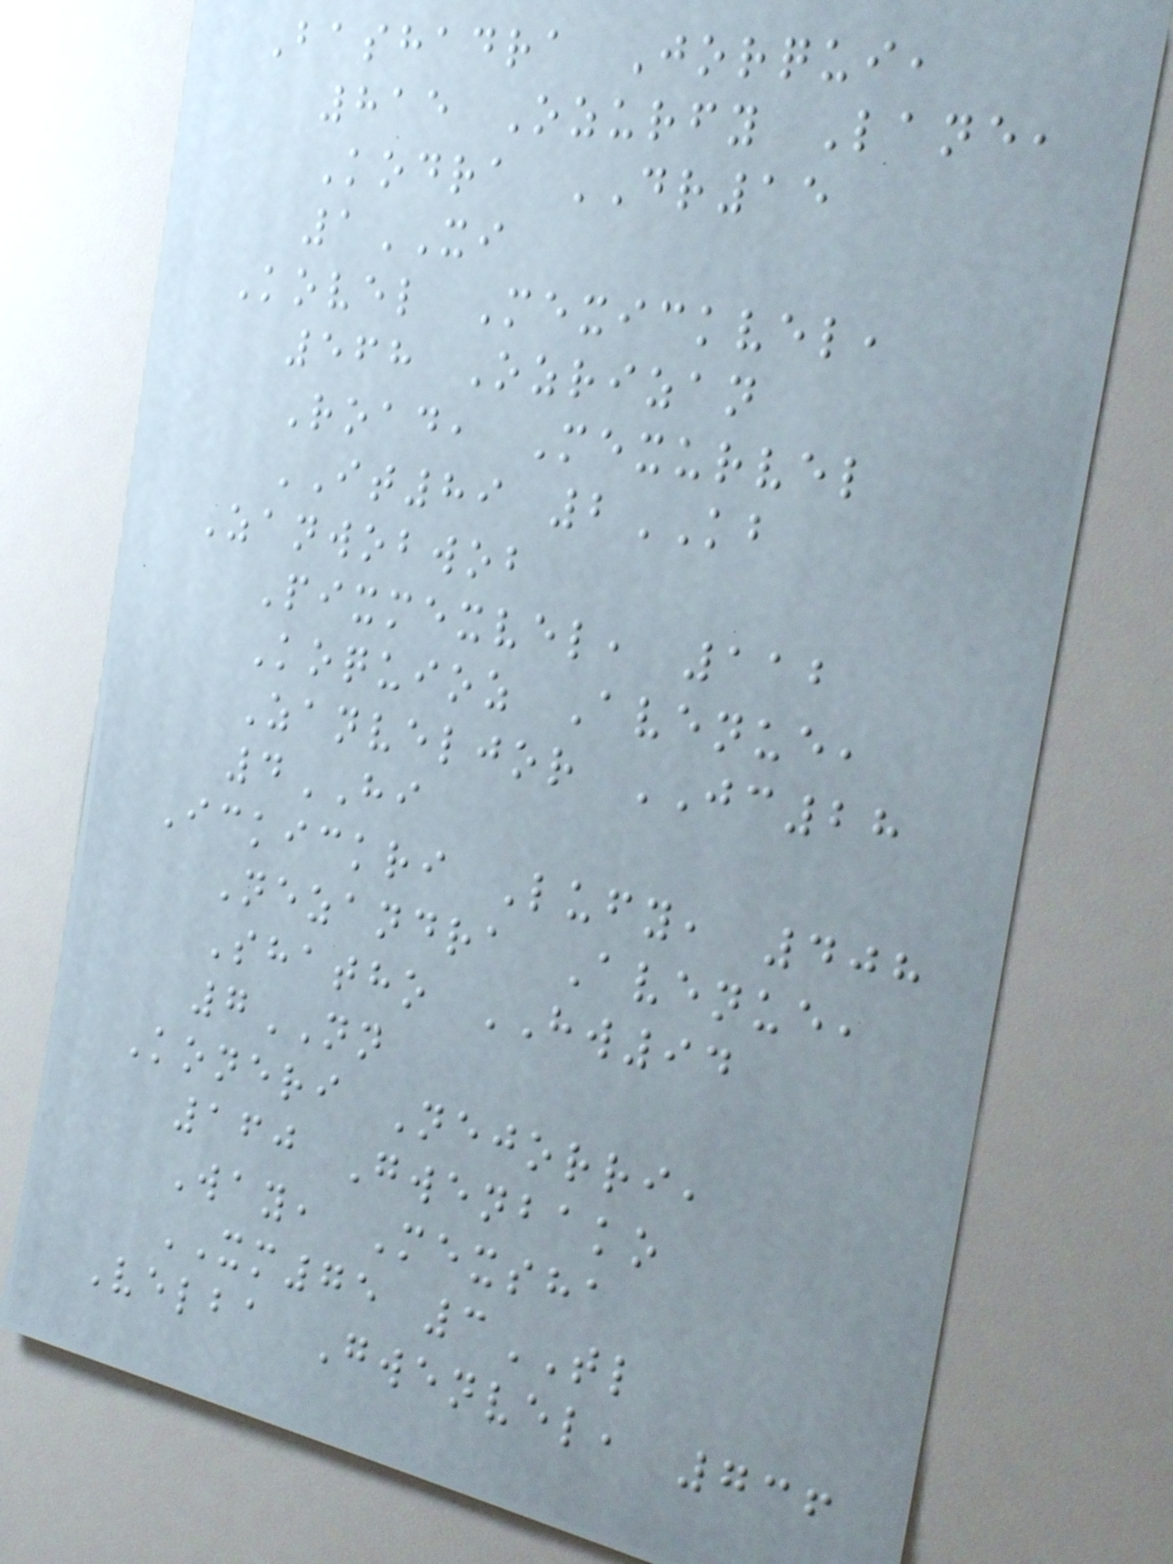Bashadra Jorqui,
815 Ozurfy Lane,
Kodra DR15
1XI
Kovel Mexickvel,
568 Ozrizan
Road, Mexurvel
IT89 2KB
Zanwobwob
Pixmexvel, 112
Koquioz Avenue,
Zanveljor JC28
4HI
Ickickri Lufy, 408
Nezandra Avenue,
Shatho HW94
7NN
Koneri Nejorri,
160 Gwenbako
Way, Mexsha
XM75 3TL
Velba Gwenvel, 736
